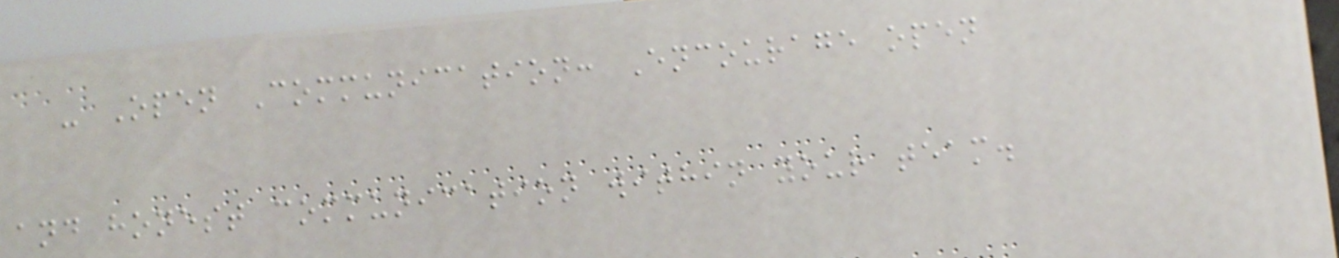- Open Communication: Encourage open
and honest communication within your team.
